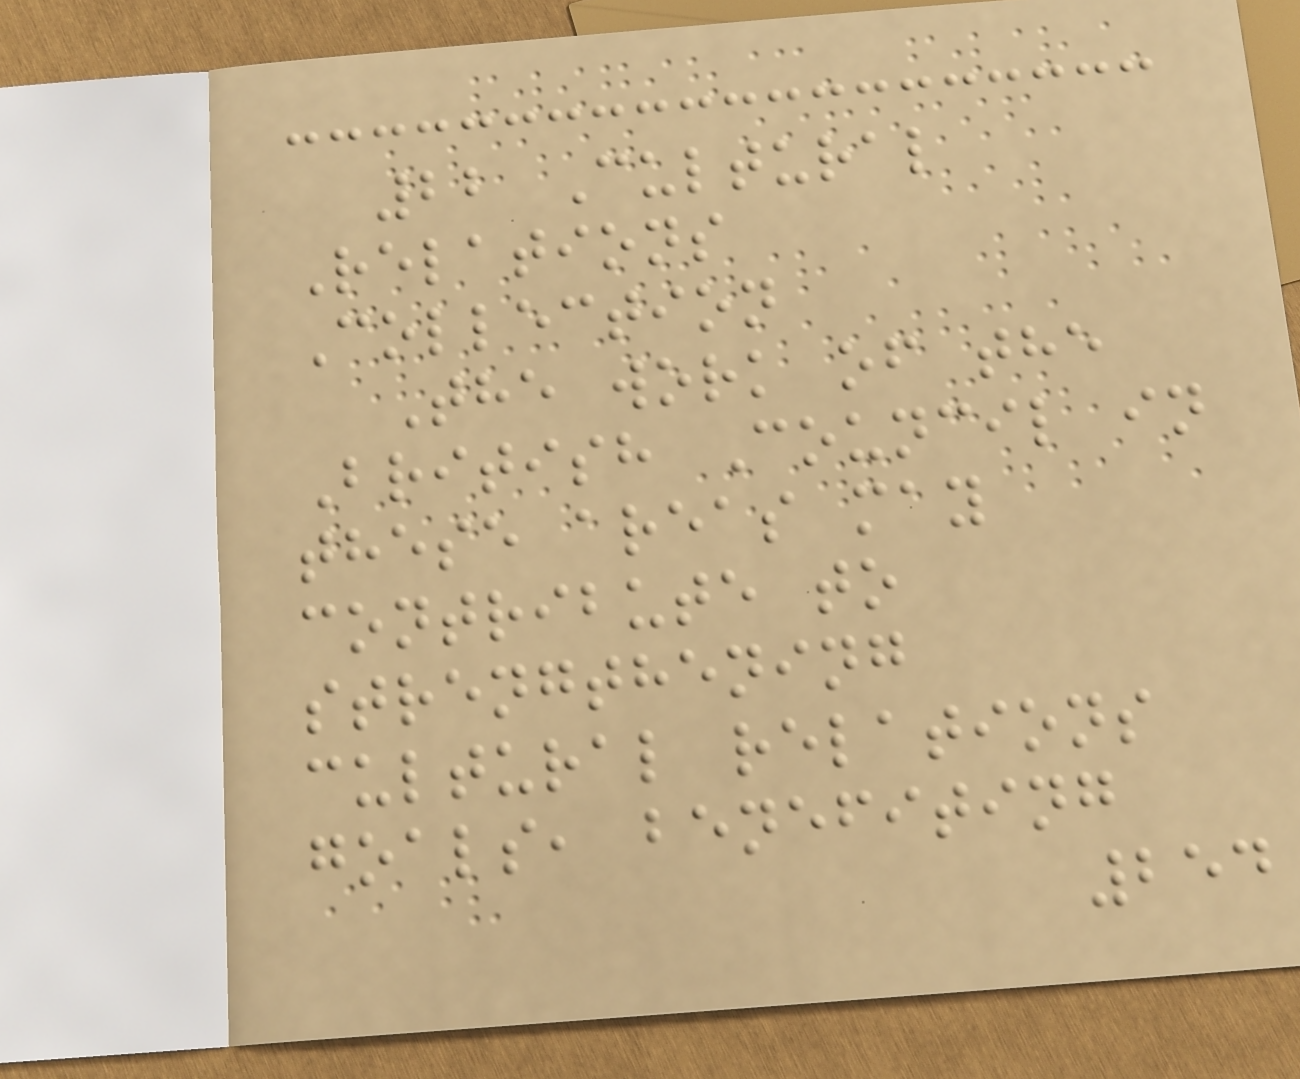22 Cultural
Relations
Collection
The work of the
British Council in
these areas may
contribute to
strengthening
cultural relations
goals, benefiting
254
